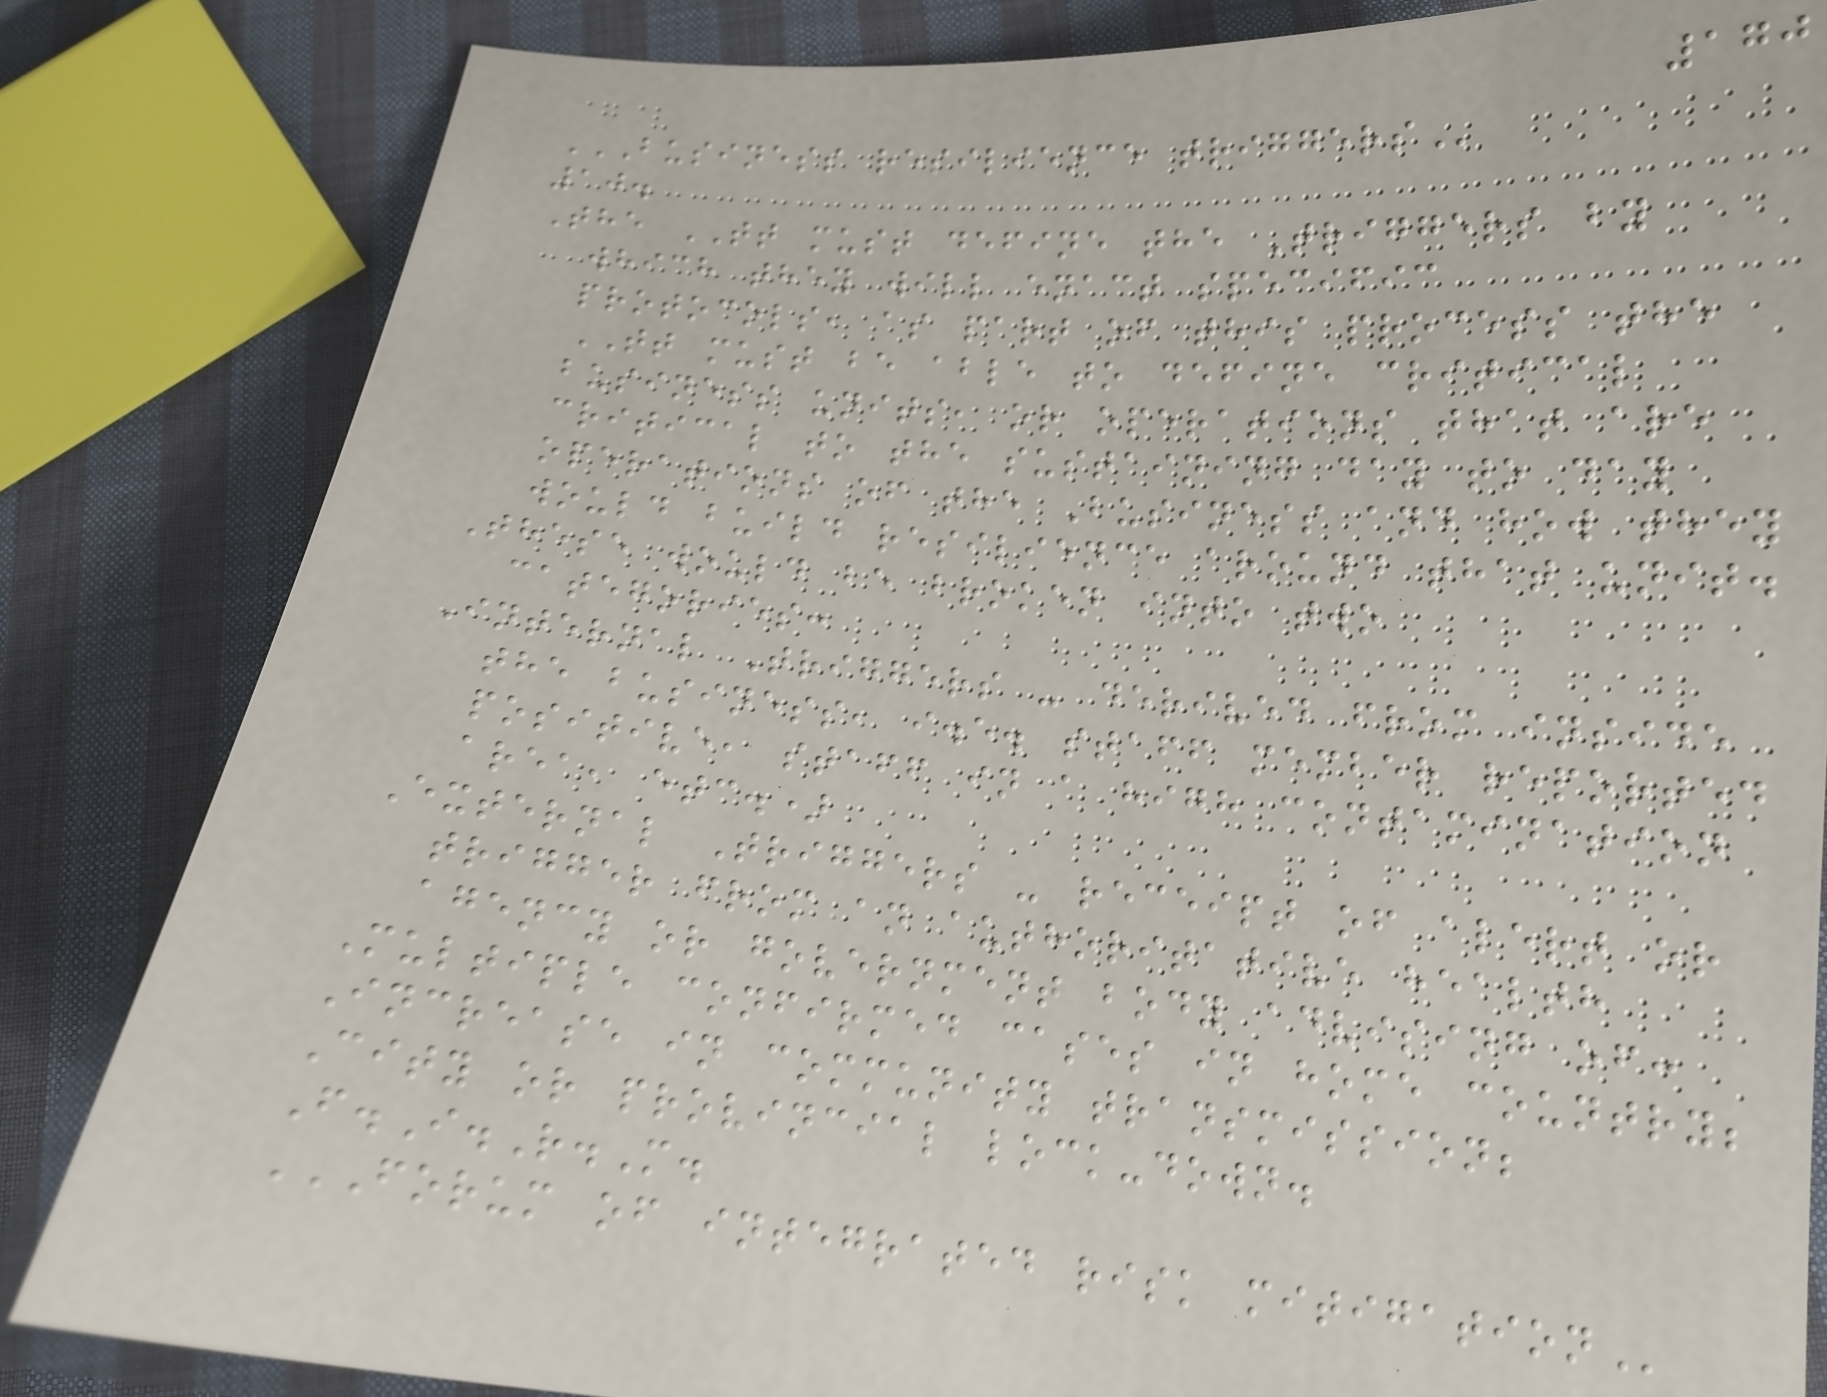170
BUSINESS RESILIENCE TRIGGERS
10.
The TT must define the Triggers by
which they will enact specific
protocols, as part of this process the
TT must be able to define critical
business units, or operations that are
critical to the sustaining day to day
operations of the Business and how they
would build resilience around that unit.
These would be broken into two
categories:
Internal Triggers - derived from inside
the business, i.e. staff member reported
positive, staff in a high contamination
area, etc.)
External Triggers - receipt of alert or
trigger from an authoritative health
agency or government body advising of:
Multiple confirmed cases in home country;
Increase in community transmission;
City or provincial lock-down.
F.I.R.M.
FORUM OF INTEGRATED RISK MITIGATION
